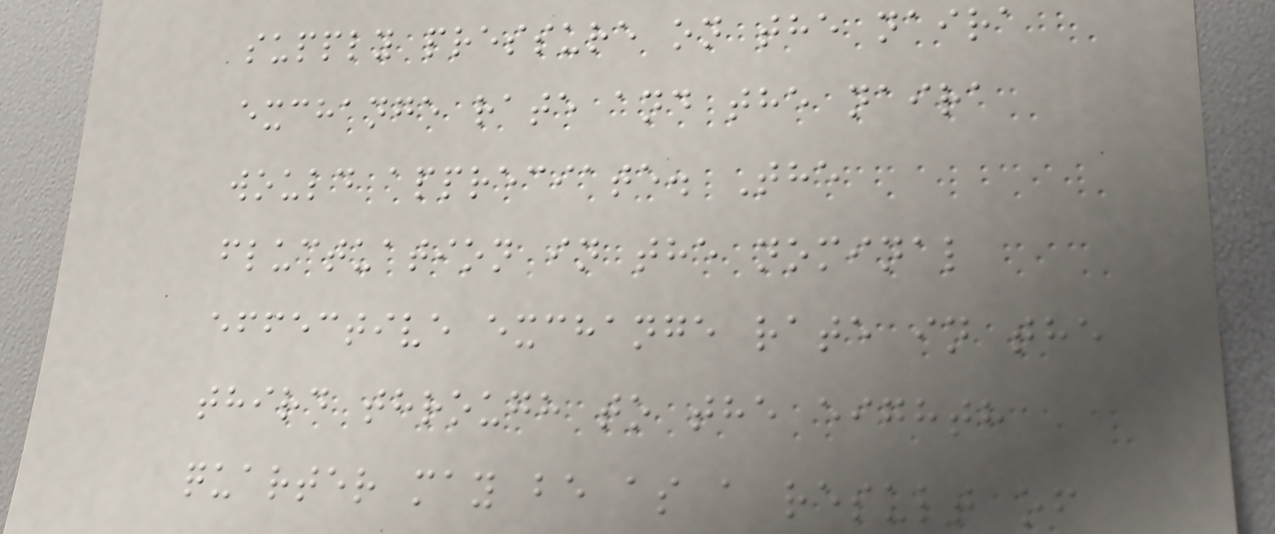supply pressure on the naira
exchange rate and the naira
would appreciate. The
fluctuation in the nominal
effective exchange rate in the
third through to the eighth
quarter may be as a result of
